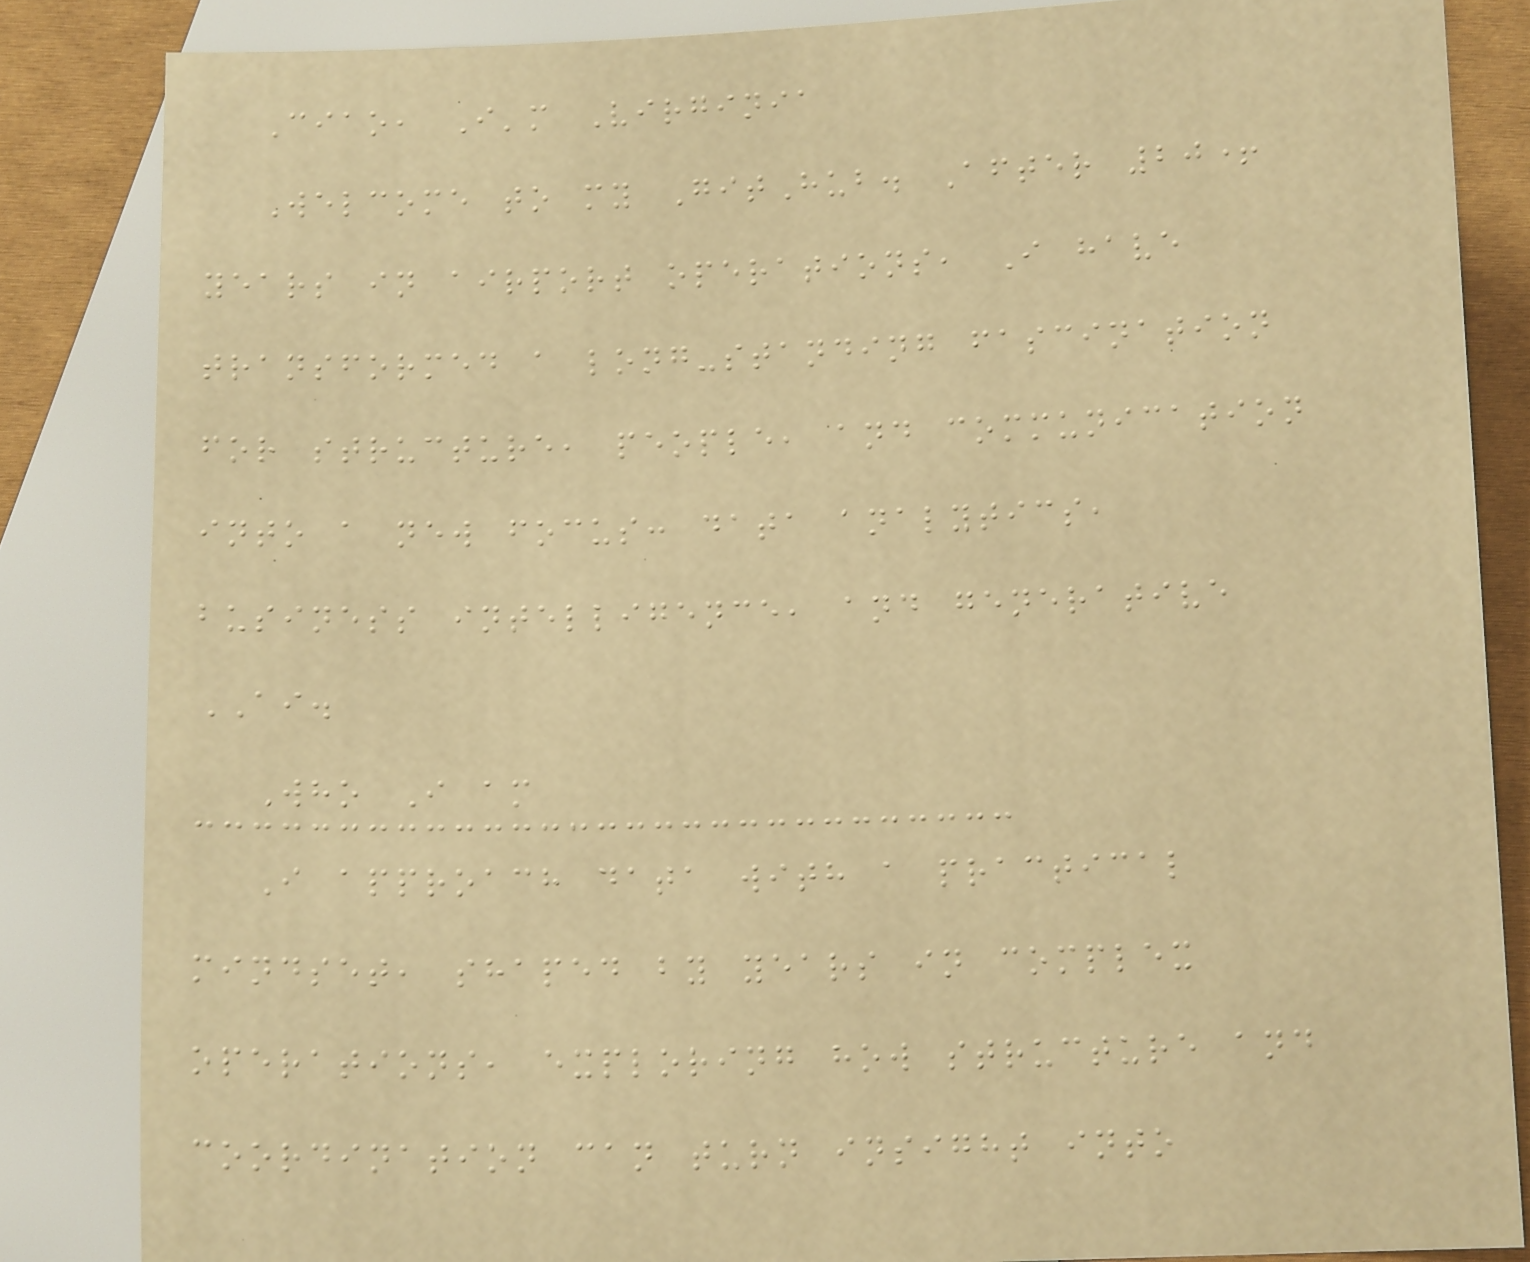Ciao, I'm Virginia
Welcome to my GitHub. After 20+
years in airport operations, I have
transformed a long-standing fascination
for structure, people, and communication
into a new focus: data analytics,
business intelligence, and generative
AI.
Who I am
I approach data with a practical
mindset, shaped by years in complex
operations, exploring how structure and
coordination can turn insight into
